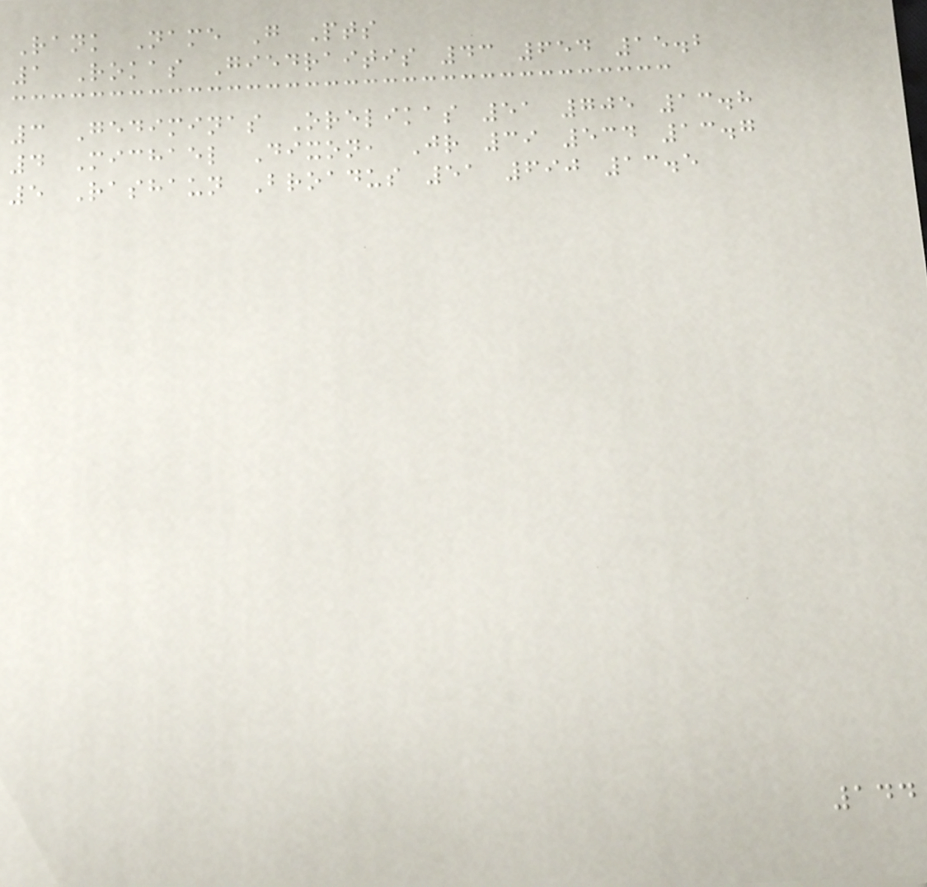Rank Name G Pts
1 Rokas Giedraitis 43 654 15.2
3 Gediminas Orelikas 51 705 13.8
4 Michael Dixon, Jr 39 534 13.7
5 Rashaun Broadus 51 690 13.5
144
